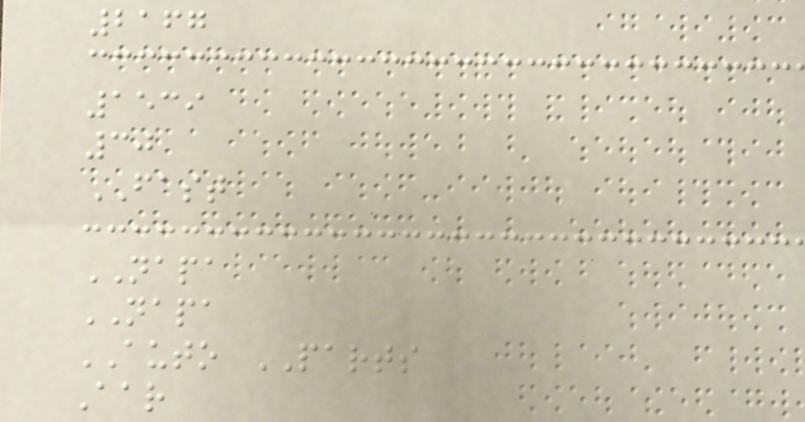2167
1539
30
FAST
NAPA
NAPA
AUTO PARTS
Aar
